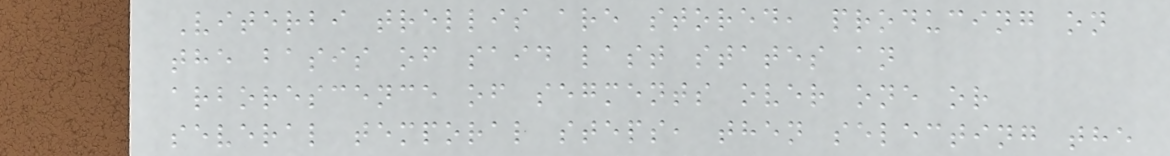Viterbi trellis are stored, producing on
the basis of said last states an
arborescence of segments over one or
several temporal steps, then selecting the
